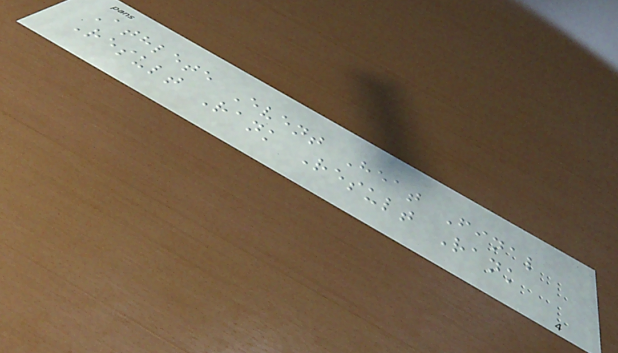Athlete Event Heat Final
Result Rank Result Rank
